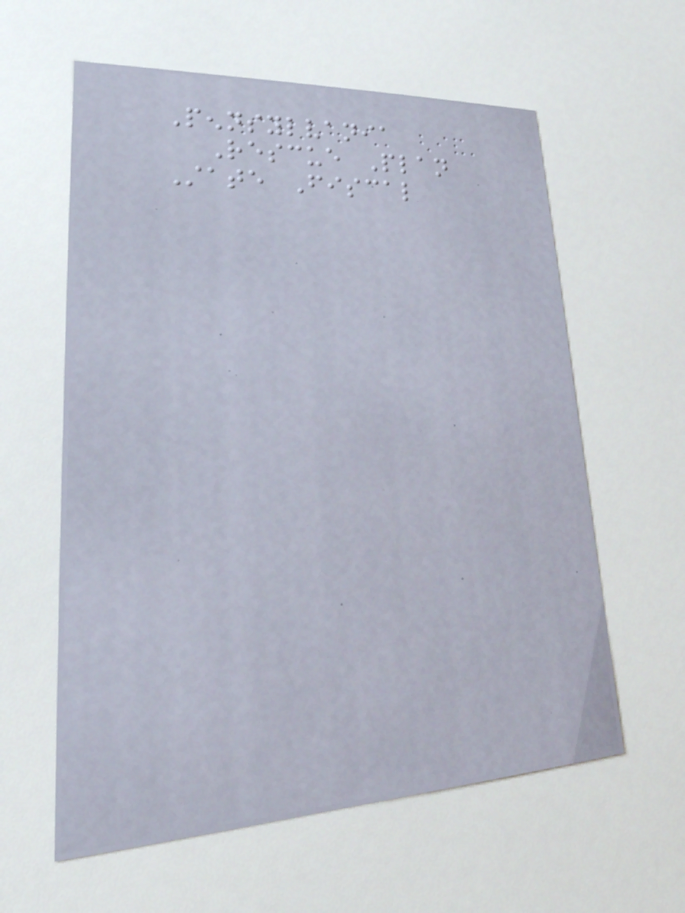Pennsylvania
Rescue Plan
State Fiscal
